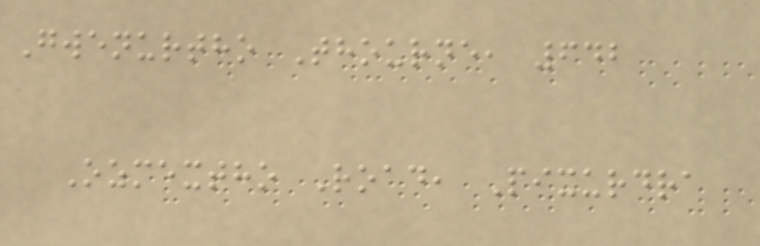Gwenurtho Thourne, 642
Ozmextho Road, Pixurdra
